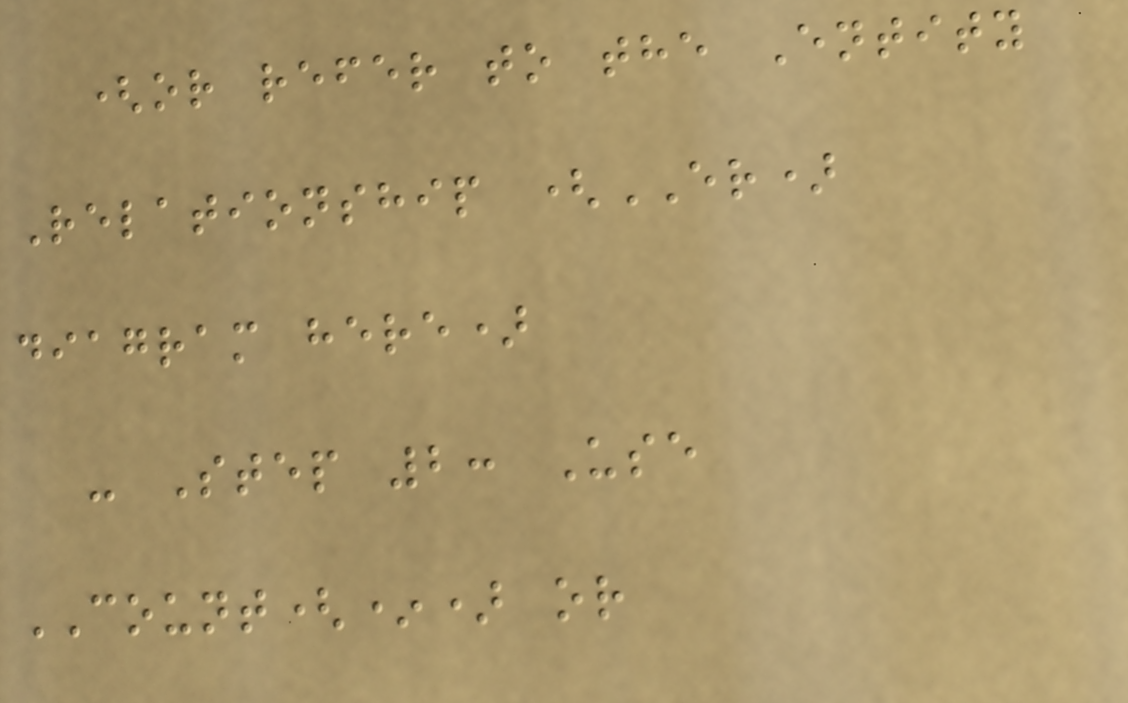(or refer to the Entity
Relationship (ER)
diagram here)
- Step 2: Use
COUNT(*) or
